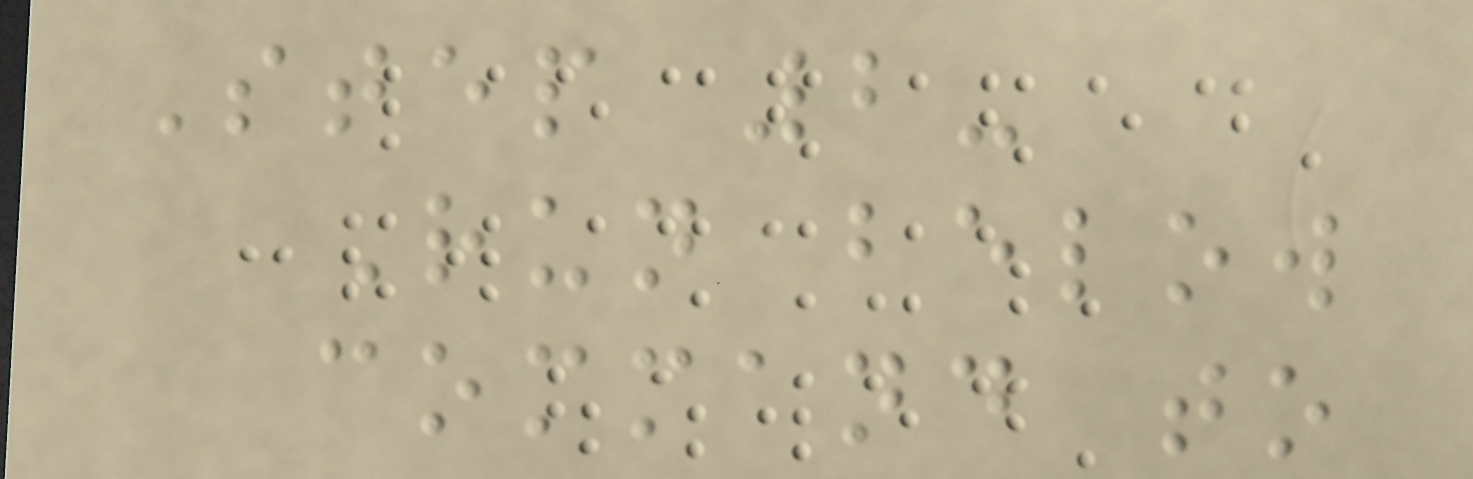Step 2-
Run below
command to
